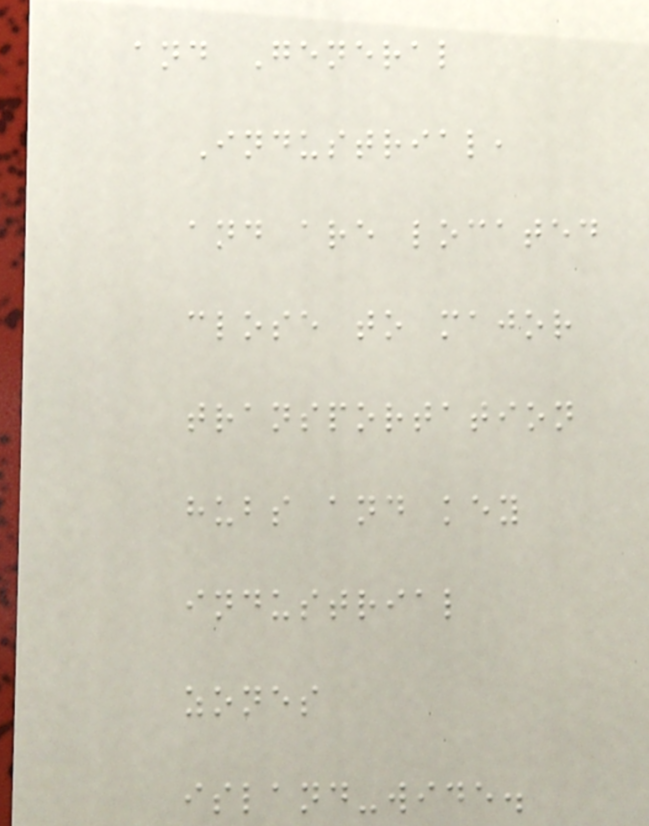and General
Industrial,
and are located
close to major
transportation
hubs and key
industrial
zones
island-wide.
